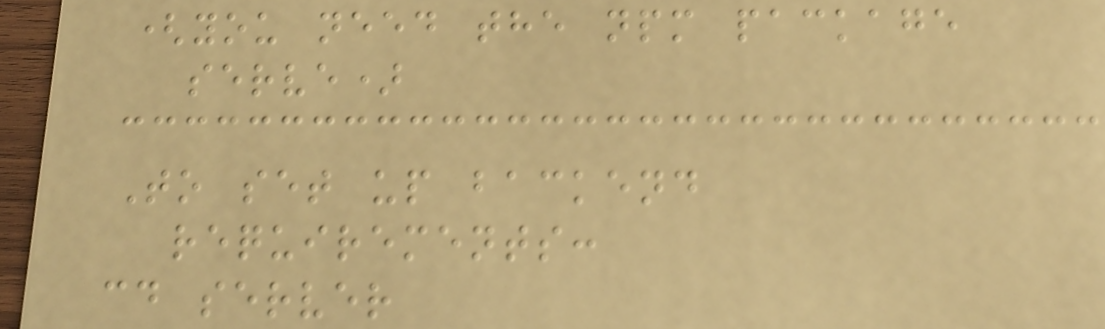(you need the npm package
serve)
To set up backend
requirements:
cd server
